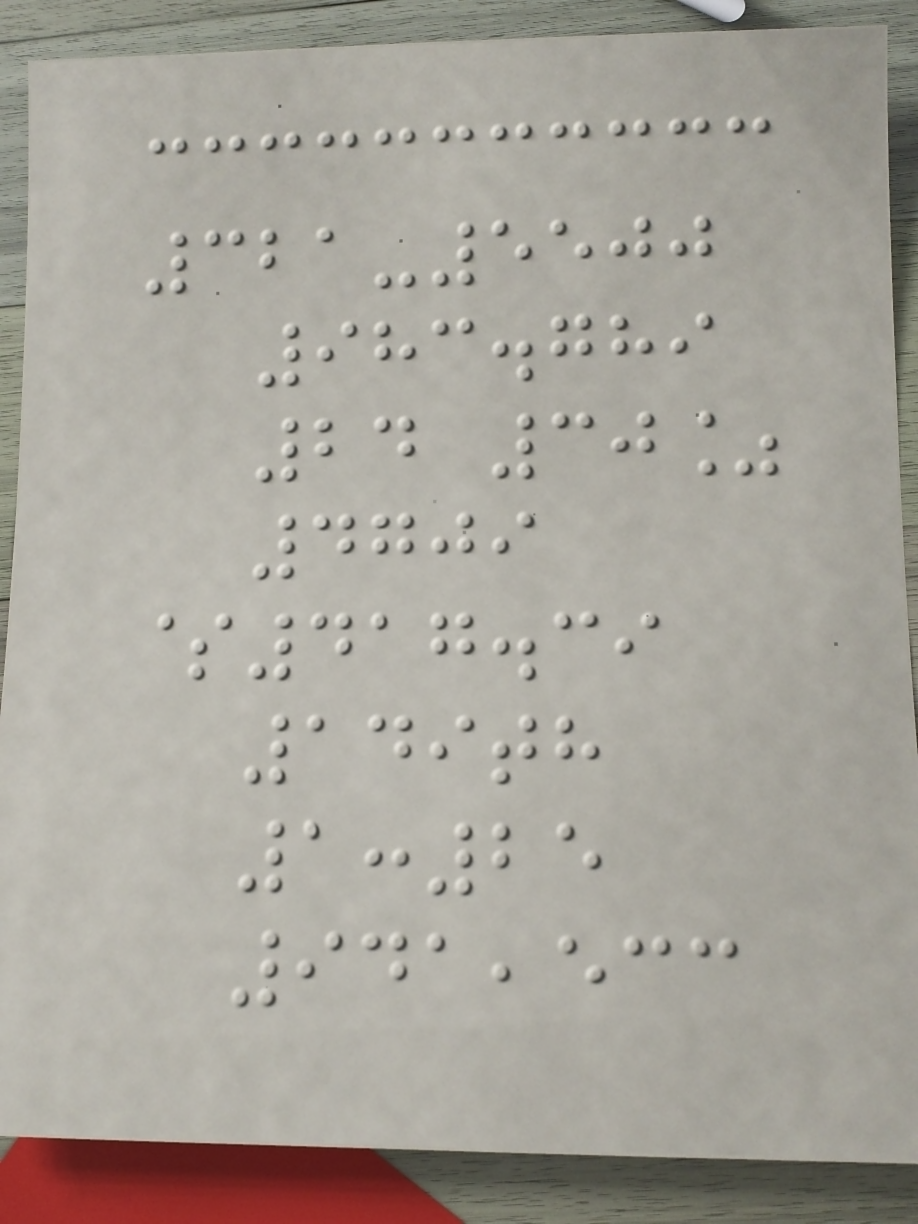321-5500
983.789
24 30%
4709
$417.39
149th
1:25
941,533
